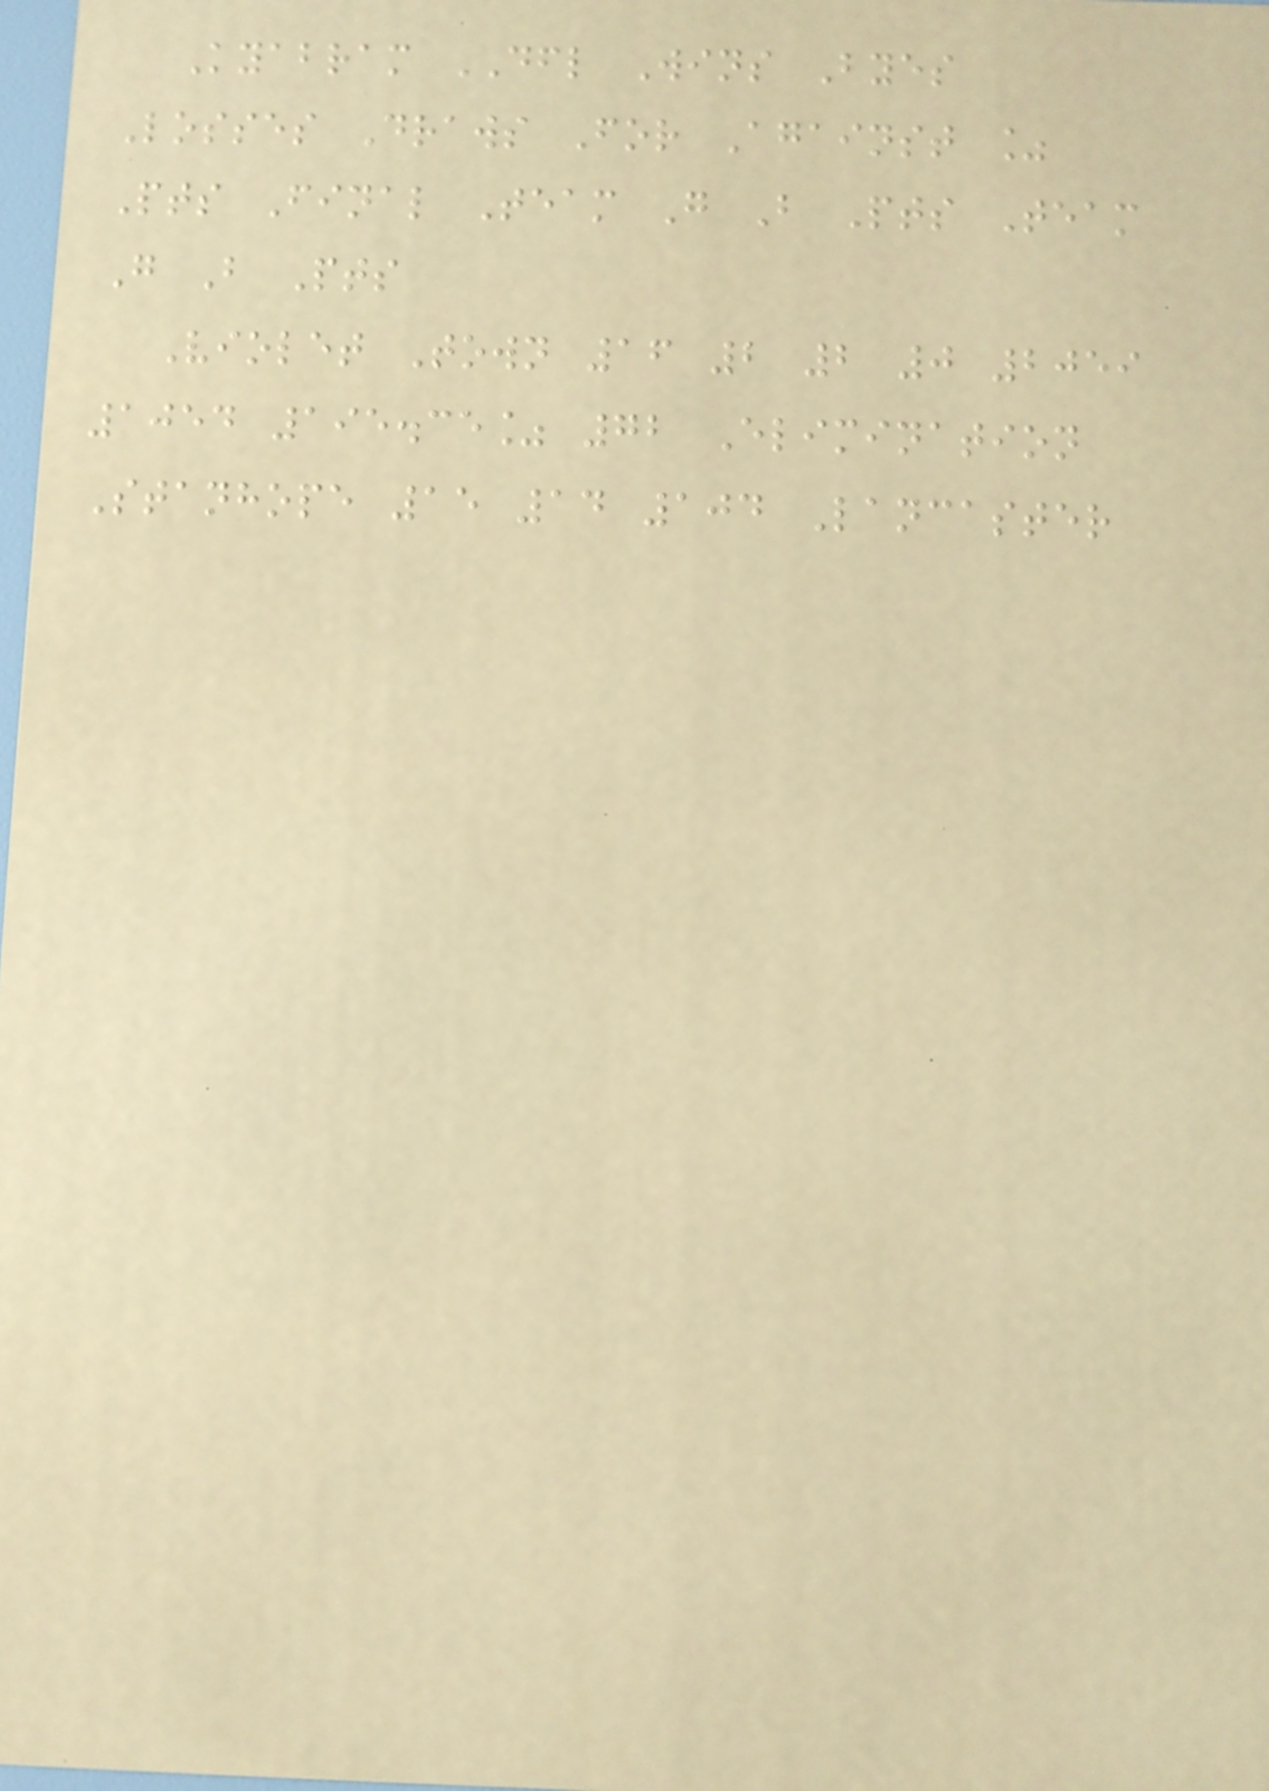Kyabram DFL Wins Byes
Losses Draws For Against %
Pts Final Team G B Pts Team
G B Pts
Violet Town 16 2 2 0 2059
1054 195.35% 72 Elimination
Stanhope 15 14 104 Lancaster
